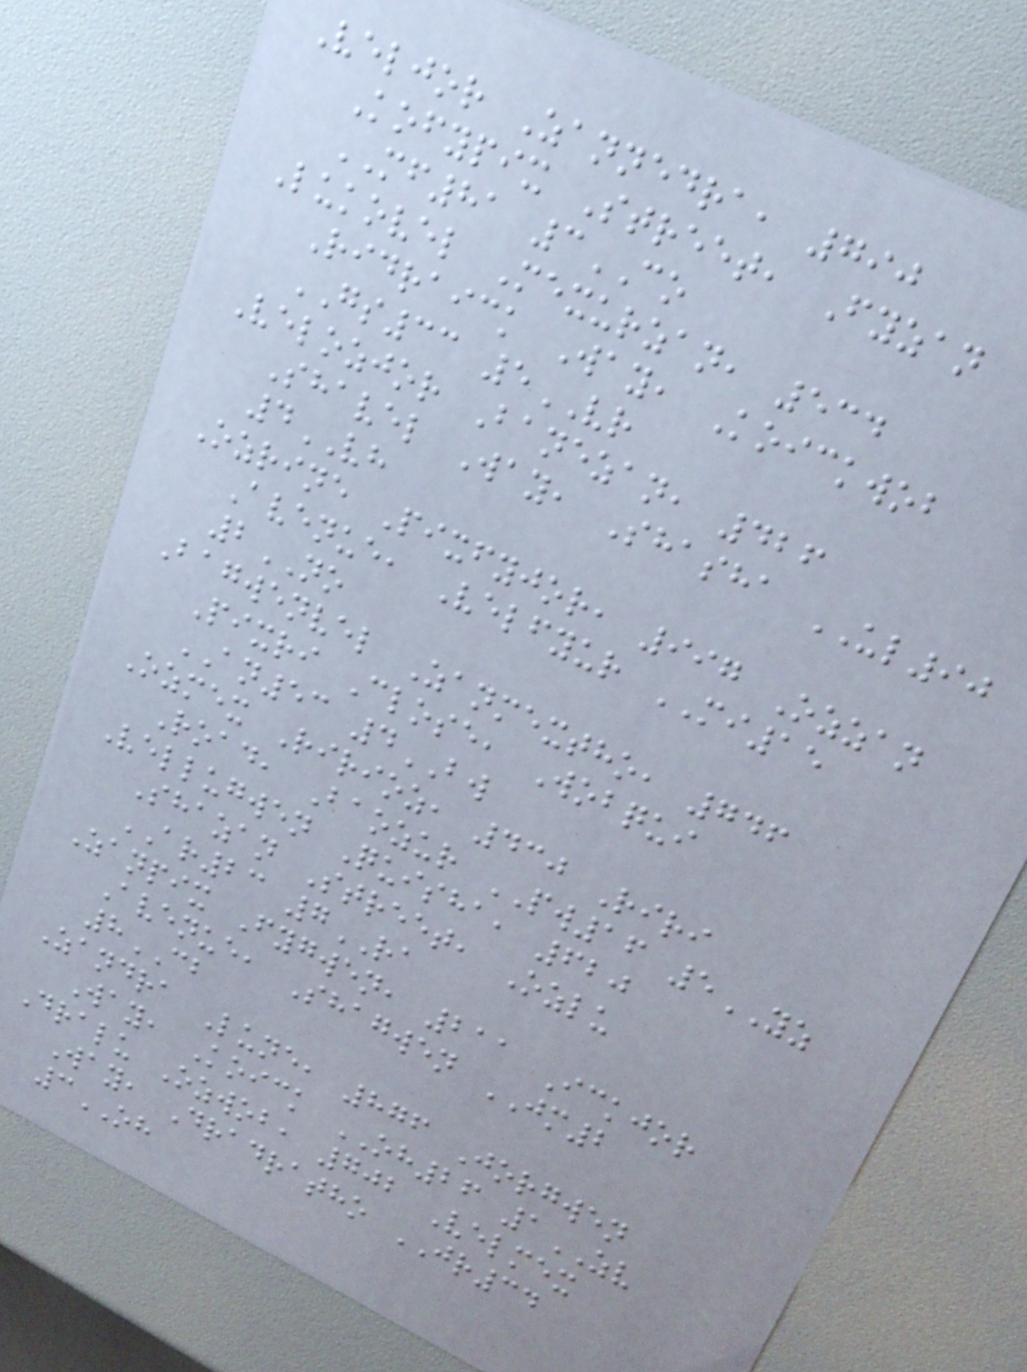Veljor Zannedra, 790
Kofypix Street, Fyzan
MF81 3CO
Lukovel Mexurzan, 534
Ridraick Way, Koickwob
GS33 5VR
Velozjor Banezan, 426
Shavel Way, Shasha UL90
4VH
Ozrine Pixfyjor, 997 Ozzan
Avenue, Velfyur MI15
2NO
Bagwenvel Zanmextho, 746
Pixri Close, Wobqui
AN53 4BW
Ozmex Ririoz, 430 Riri
Road, Baozur PW16 5YZ
Vellugwen Quisha, 620
Shazan Street, Ozlu
AR23 7RA
Zanpix Fygwen, 211 Ickjor
Avenue, Shagwen JM2
8CB
Zandra Lune, 876 Jorgwen
Way, Koick OH26 1ZV
Dralu Ozwob, 702 Velmex
Way, Dradratho JR34
3OH
